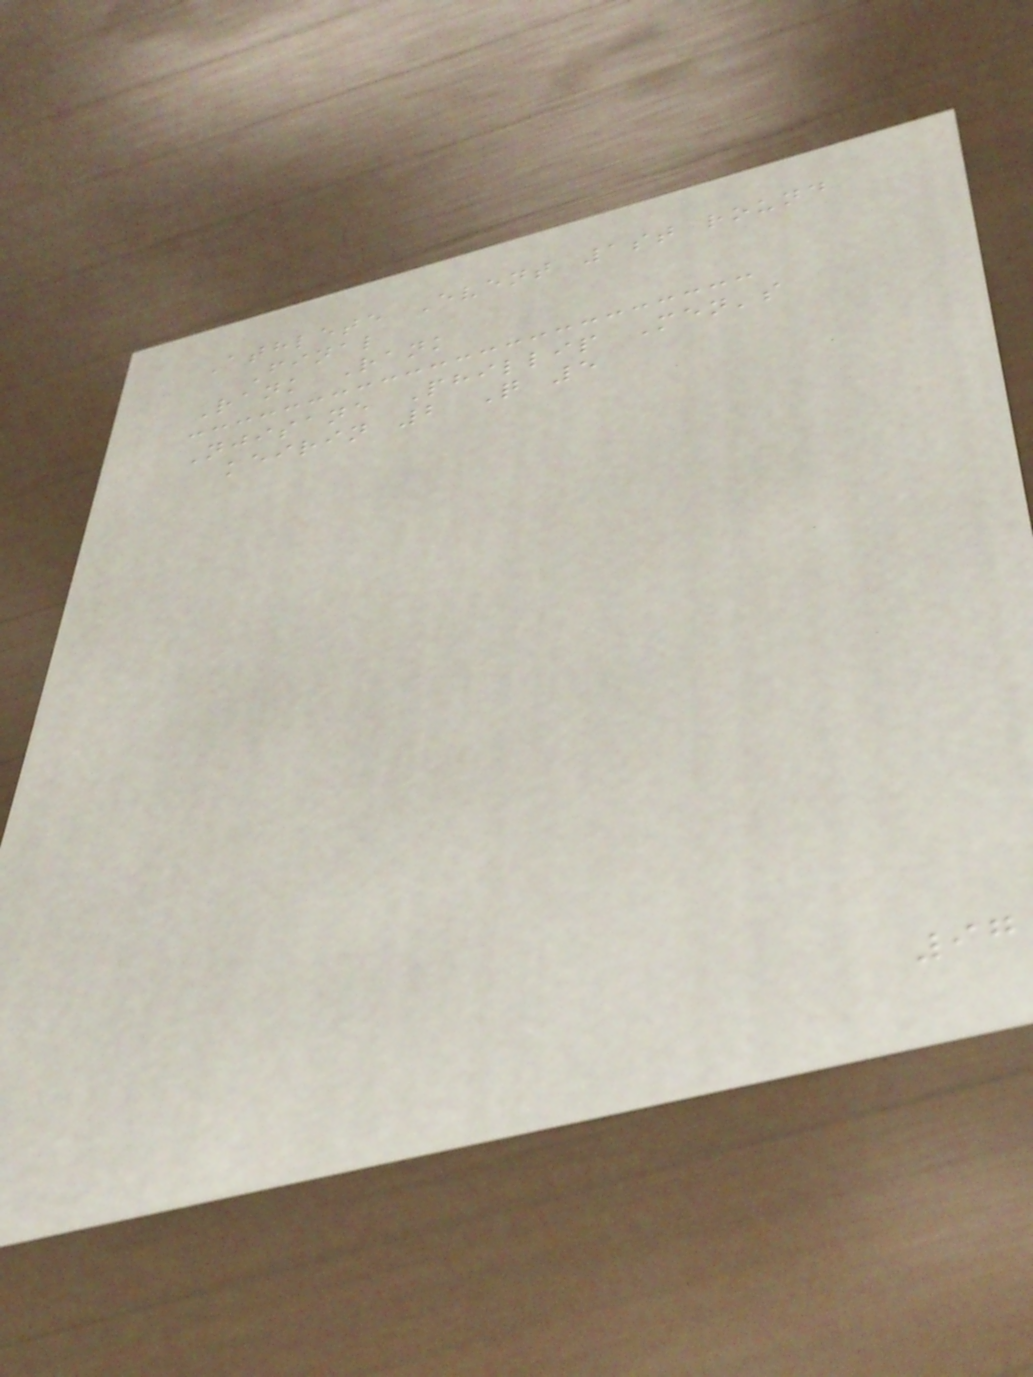Athlete Event 1st round
Final
Rank Rank
Njisane Phillip Men's
keirin 2 Q 5
97
